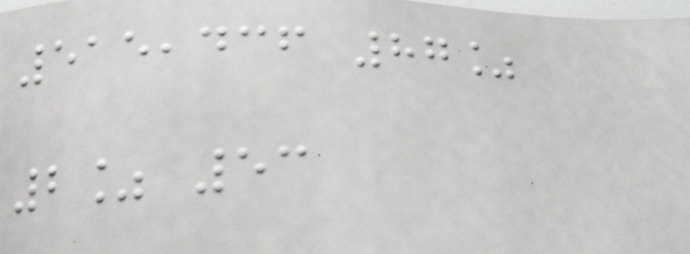515,436 87%
2% 53
